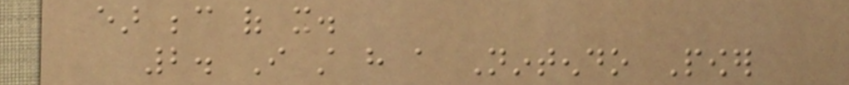ear because of it.
2. I still have a Nintendo Power
